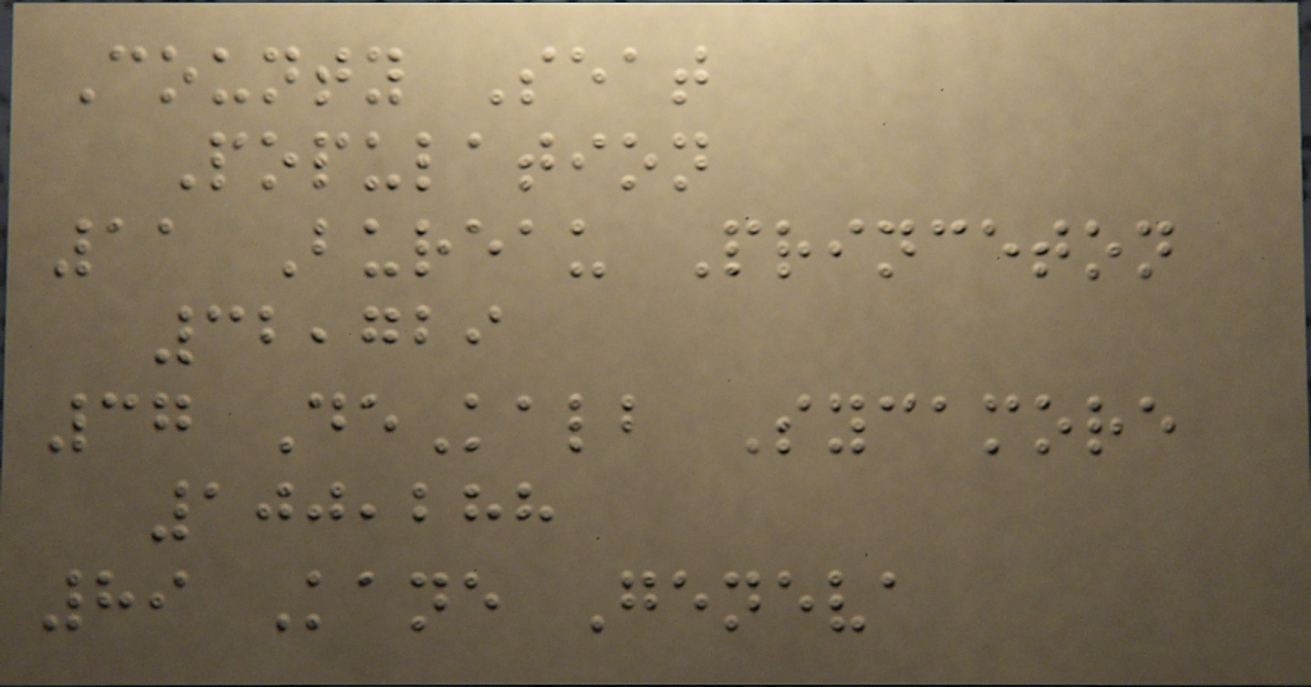County Seat
Population
11 Bureau Princeton
32,729
37 DeKalb Sycamore
100,288
89 Kane Geneva
